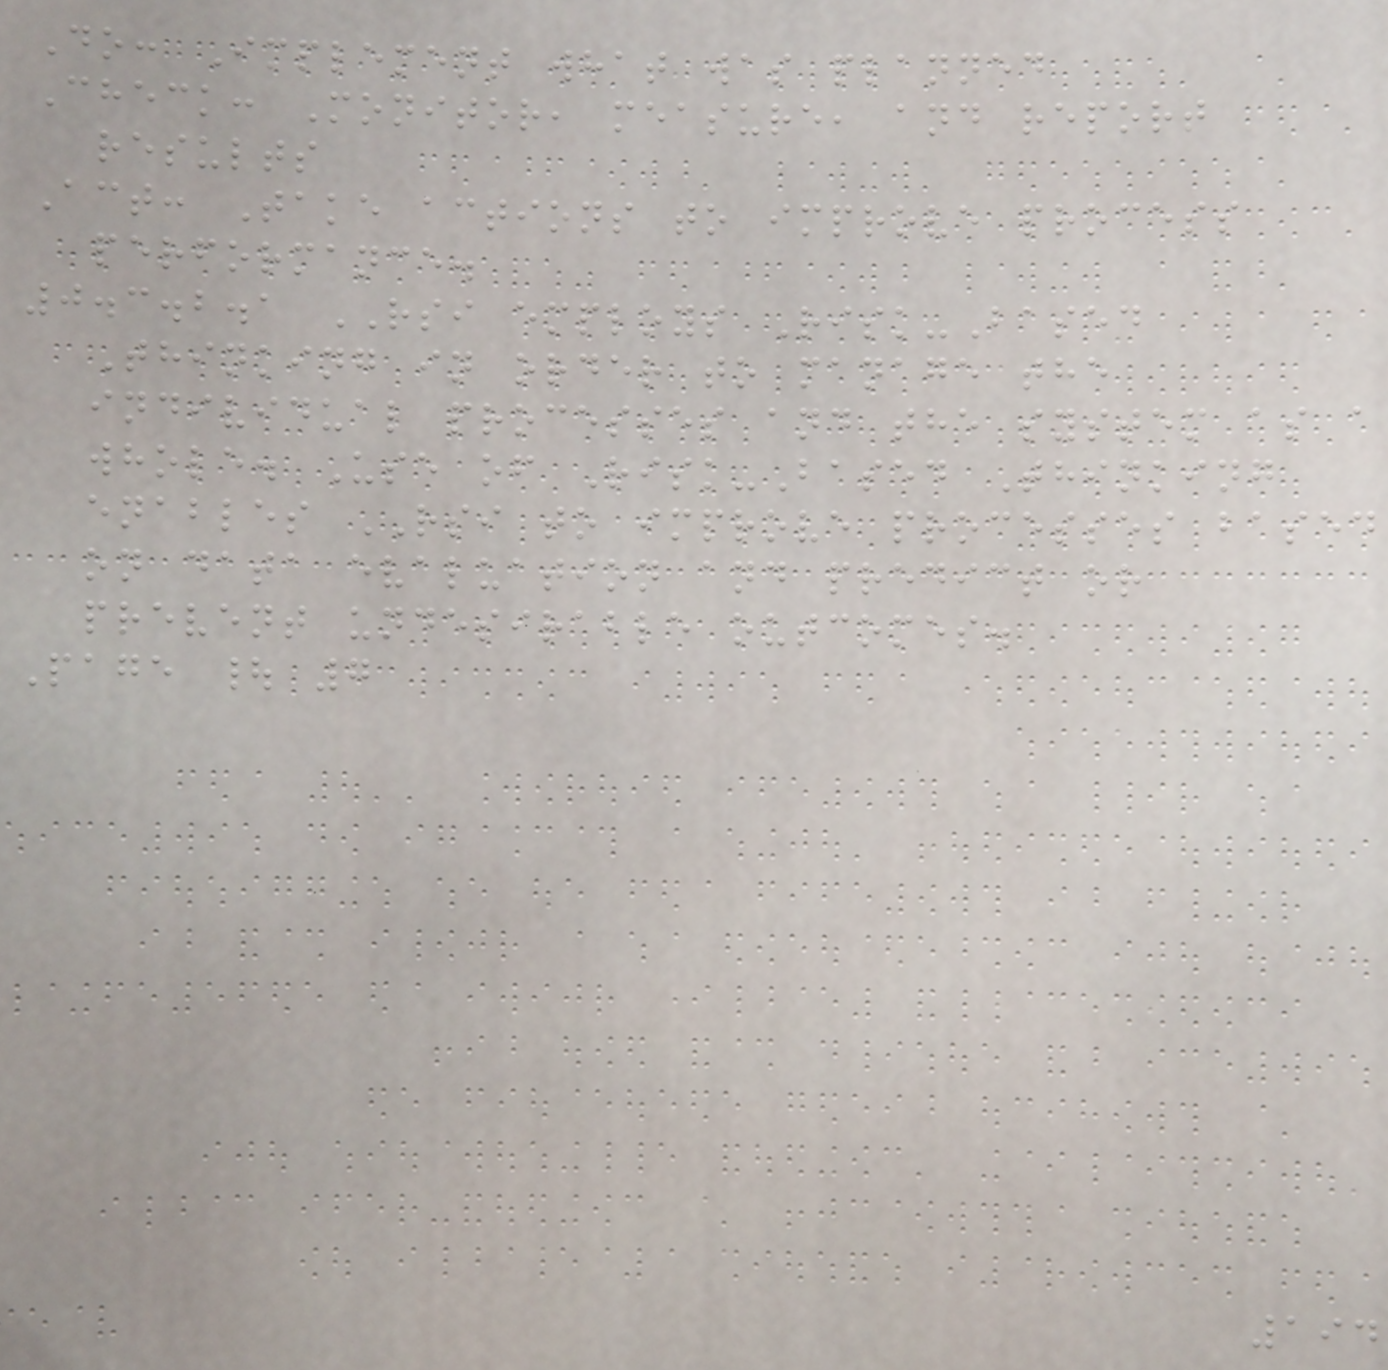Do: Implement what was planned
Check: Monitor, measure, and report
results
Act: Take actions to improve process
performance.
0.3.2.1 RSI employs Risk-Based
Thinking in order to manage the
individual processes and the system as a
whole. Use of Risk-Based Thinking
enables RSI to improve processes based
on data evaluation and predict or
prevent undesirable outcomes.
Page | 7
194
